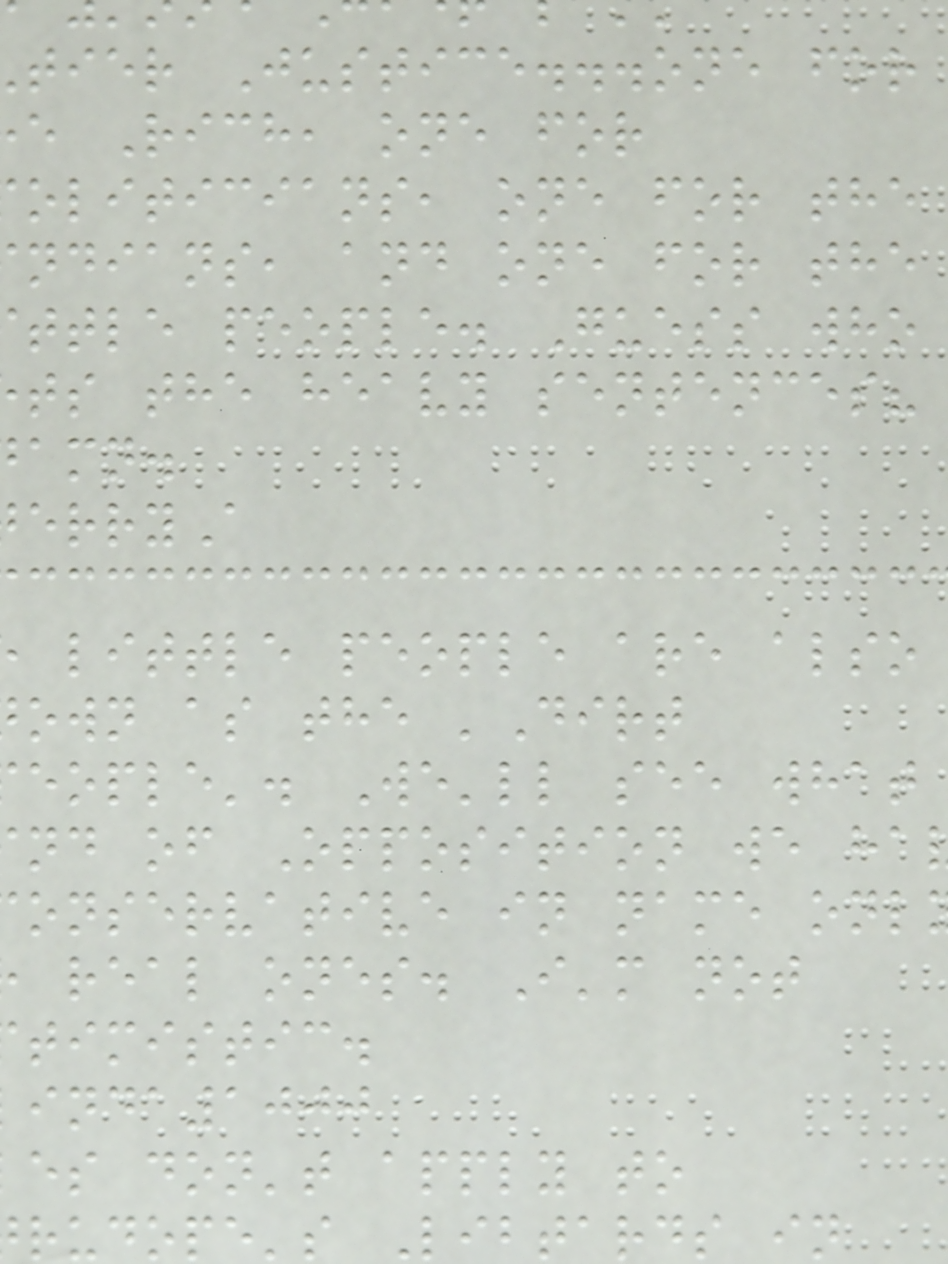tier Justice...one for
e Rich, one for
oliticians, one for the
ndians, and one for the
ttle people. Guess who
ts the heavy sentences?
amn.
erryA
little people are also
own as the 'Dirt
eople'. We'll see what
nd of Opposition we ha
onservative in name onl
real ones. I'm not
timistic.
inda1000
es don't apply to
rudope's Libtards in
